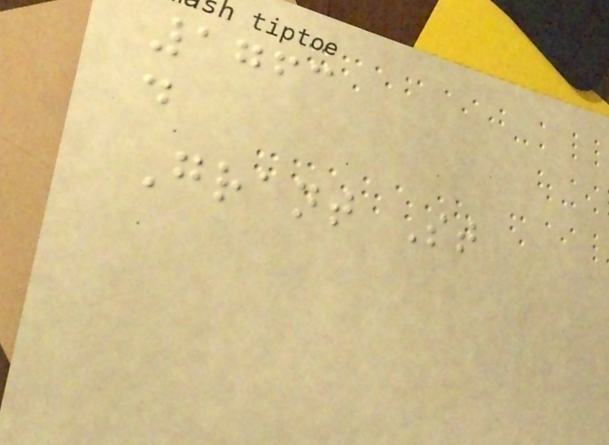1763
d
Grant St
